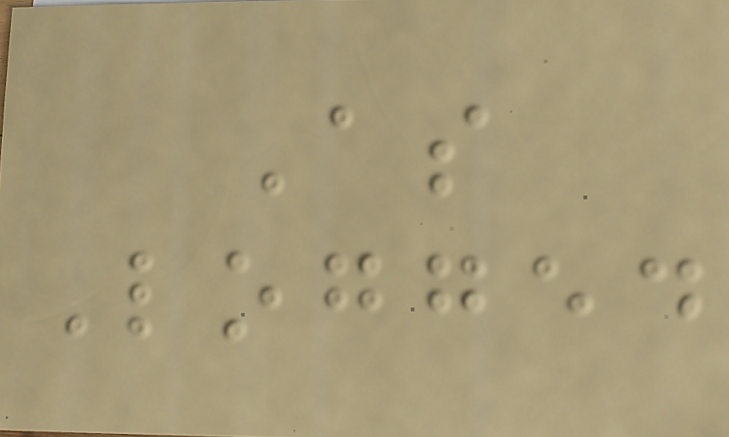As
Logged
